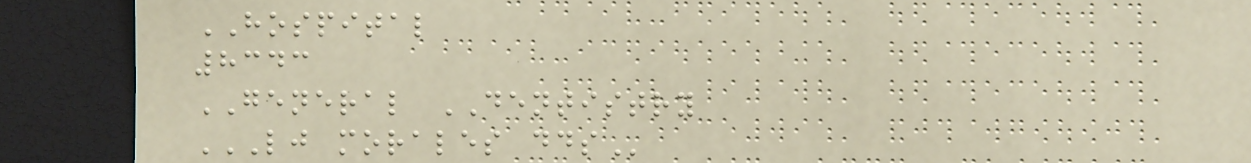HOSPITAL
8343
GENERAL DENTISTRY
LJ MORALES DDS
